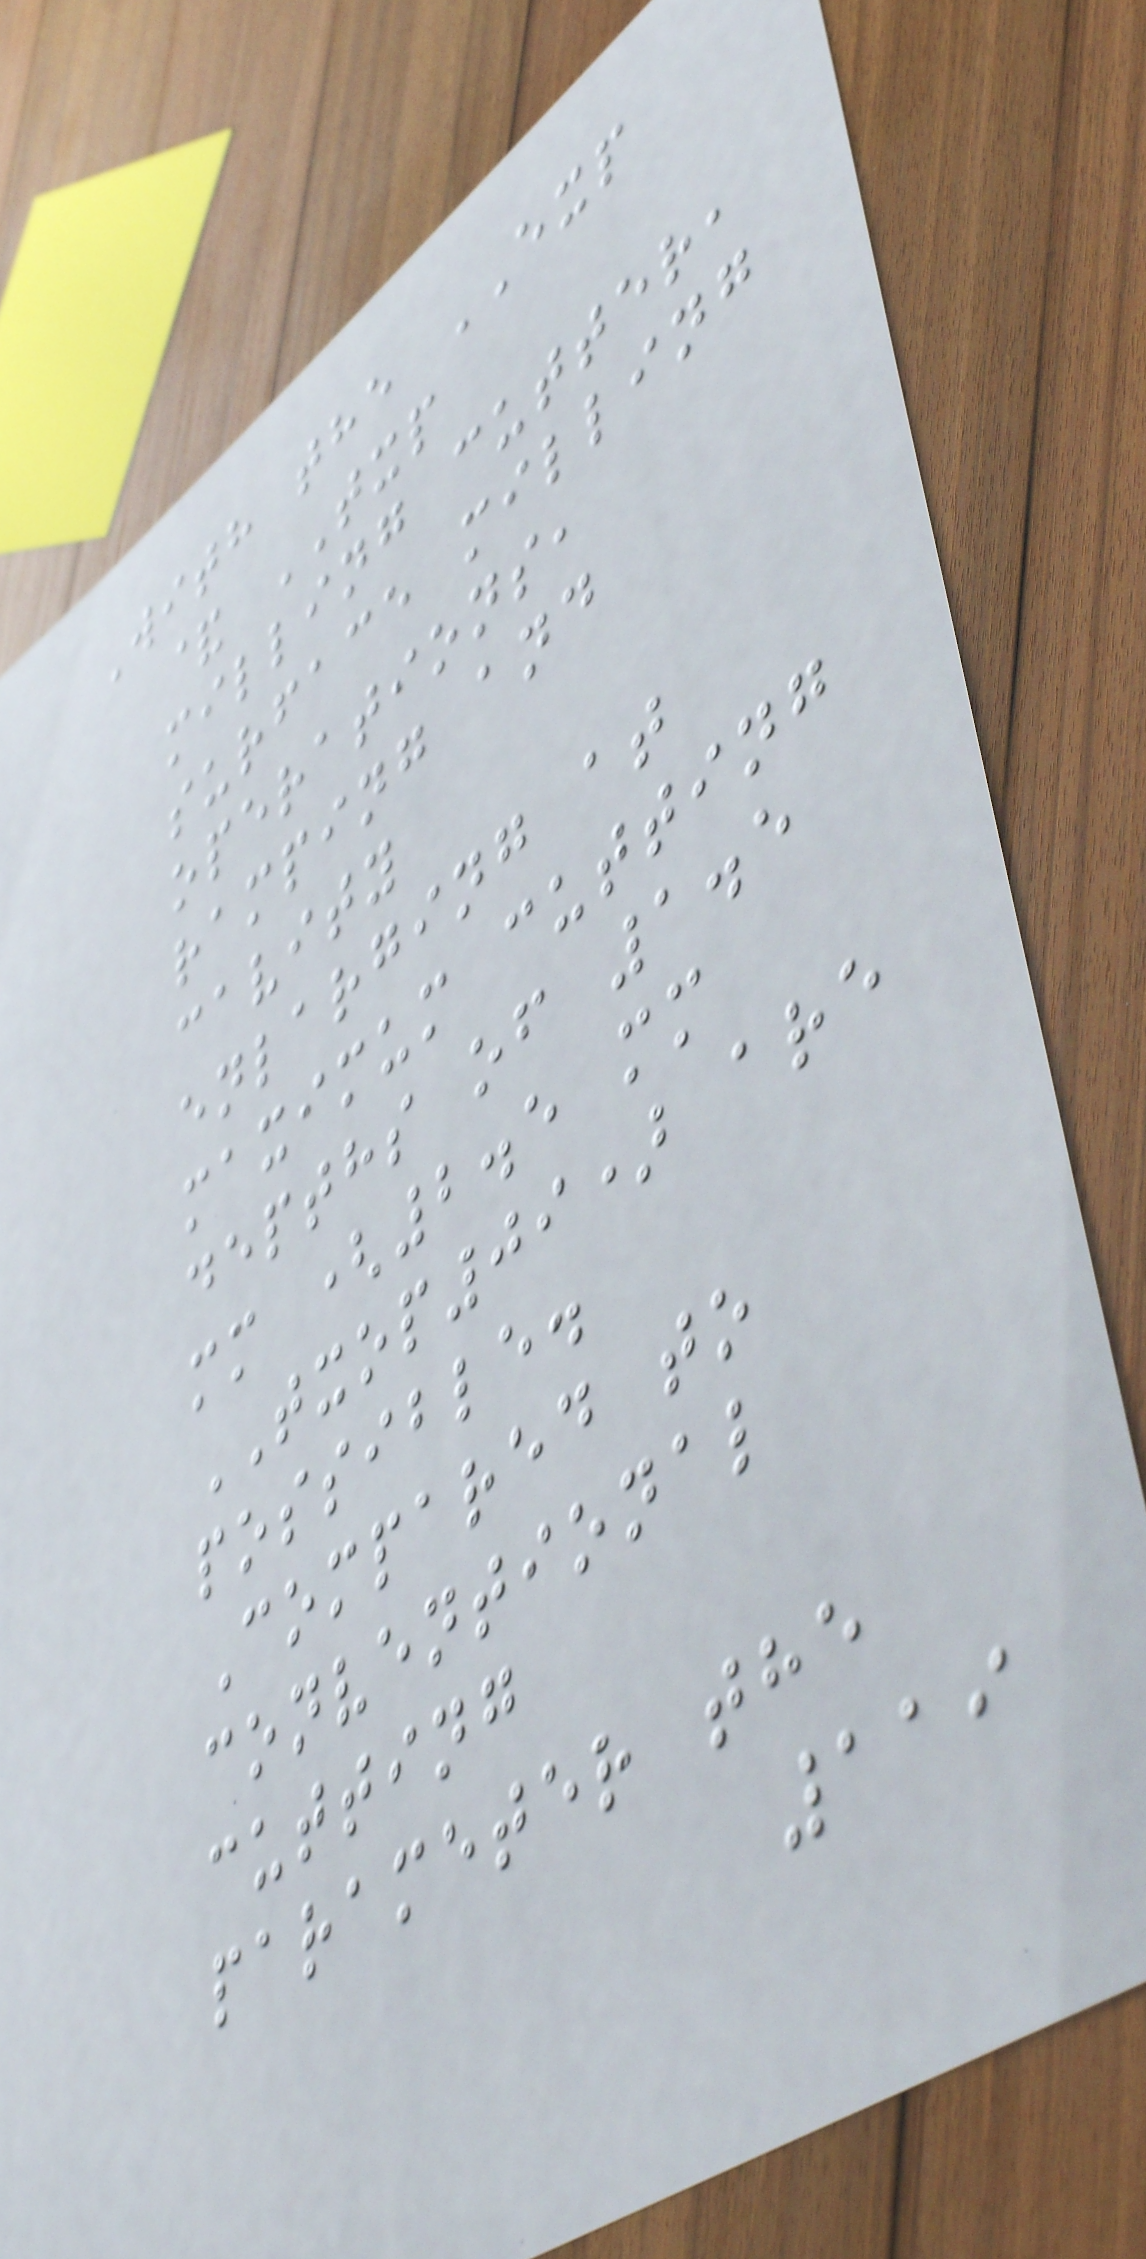With the EXP
& TXP
milling cutter,
surface milling
operations,
ramping and
cavity
enlarging at
maximum cutting
depths of 1.5
mm (2.5 mm
TXOP09) are
possible.
Compared to
conventional
cutting
parameter the
119
